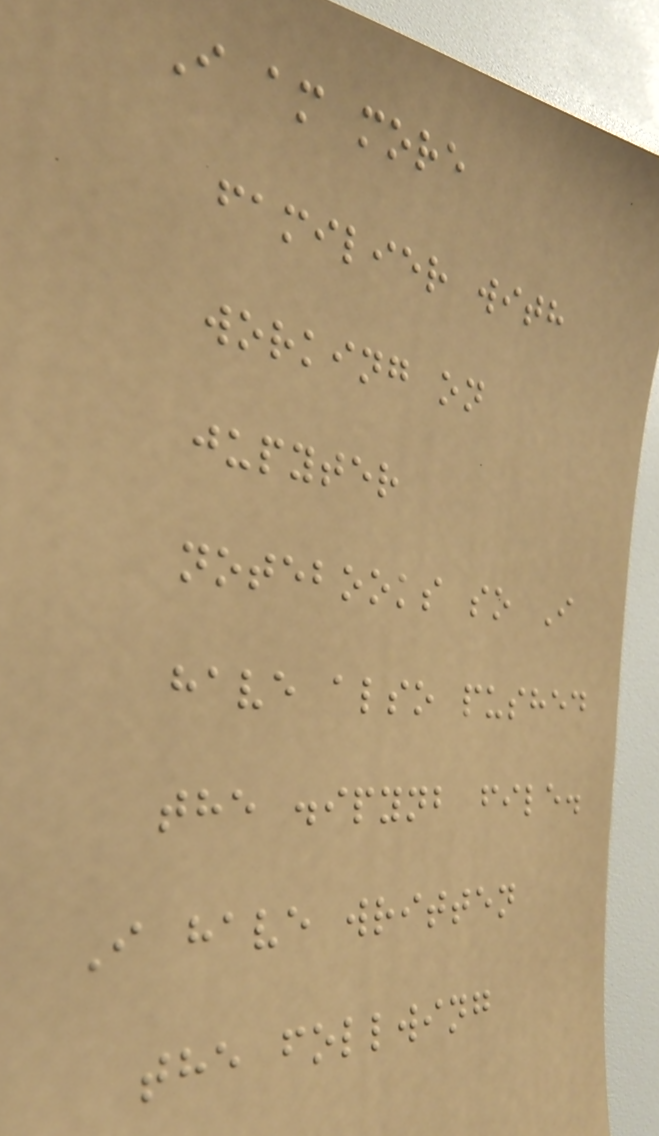I am more
familier with
working on
jupyter
notebooks so I
have also pushed
the .ipynb file.
I have written
the follwing
